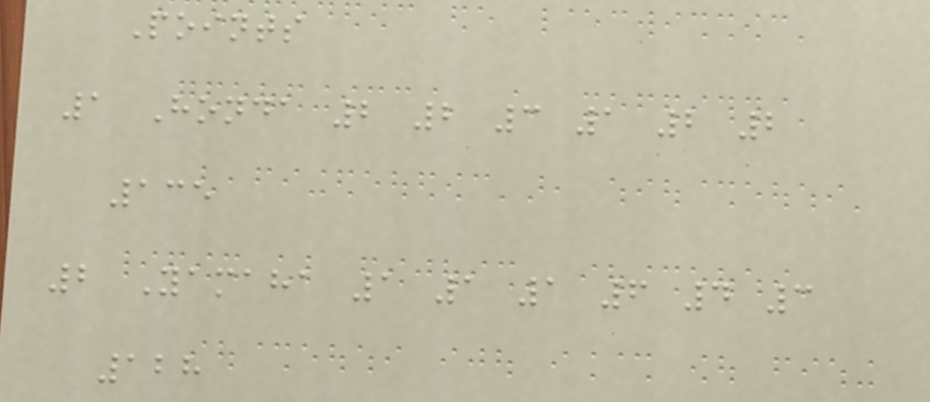Points
1 Honda 2 2 3 1 2 2
135
2 Yamaha 1 1 1 6 4 3
128
